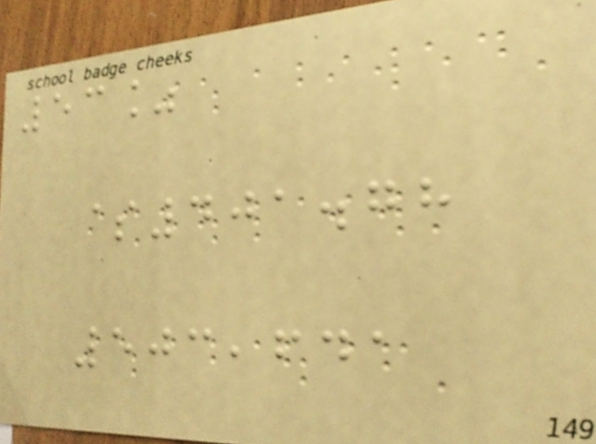53%
$401.78
503,641
